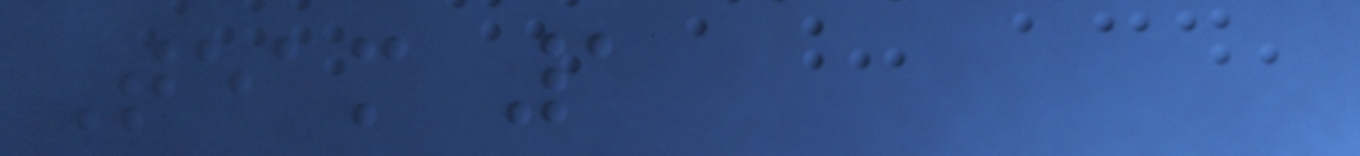Team 1
